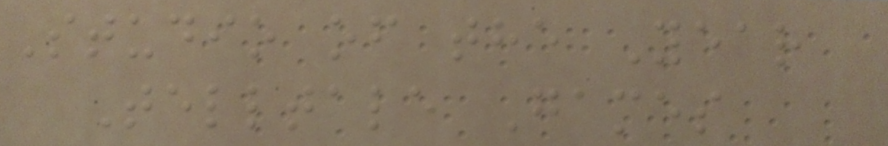Studio of the Year
Telltale Games
